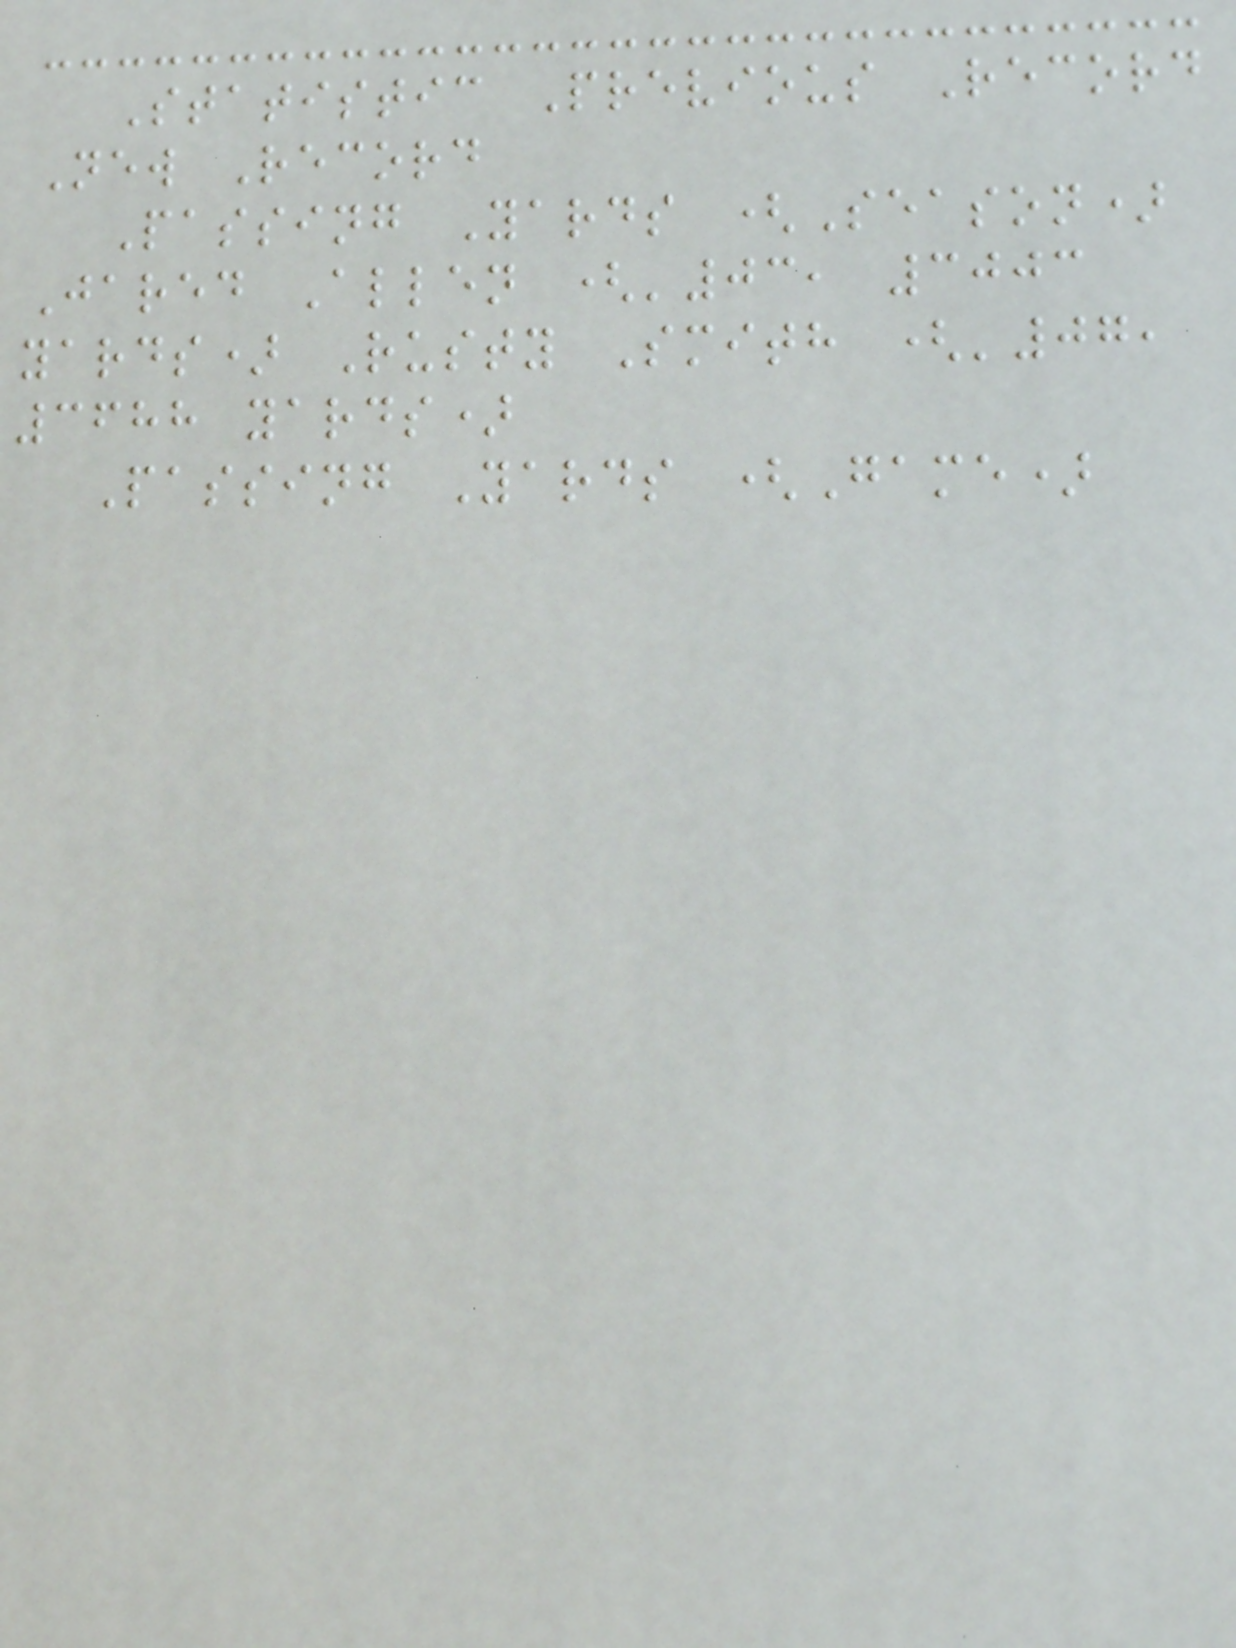Statistic Previous Record
New Record
Passing Yards (Season)
Jared Allen ('03, 3003
yards) Rusty Smith ('07,
3688 yards)
Passing Yards (Game)
